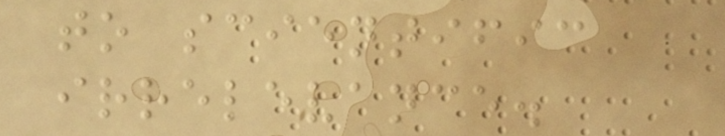to scientific
irrelevance.
